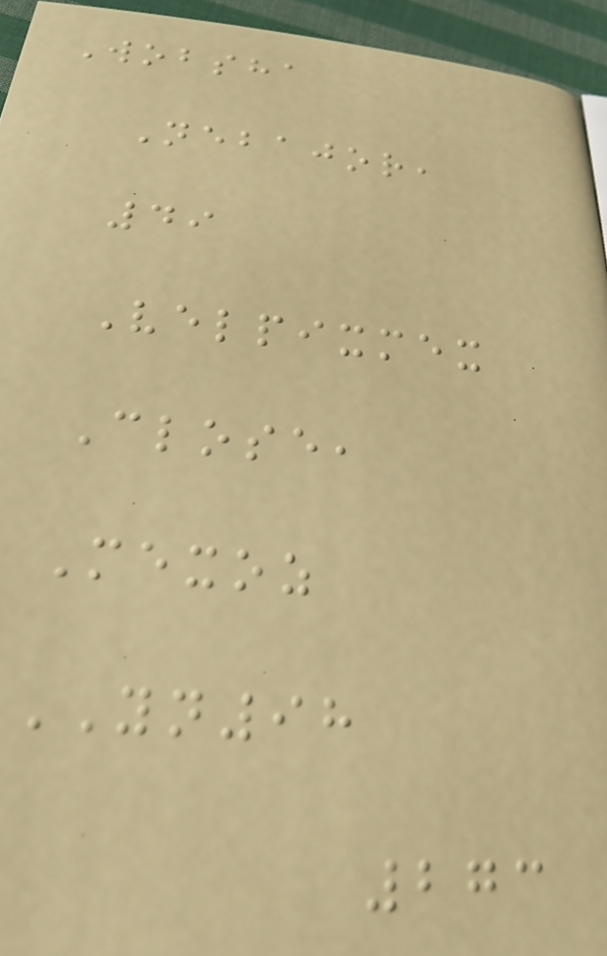Wobsha
Nebajor,
49
Velpixmex
Close,
Mexoz
YN98
273
